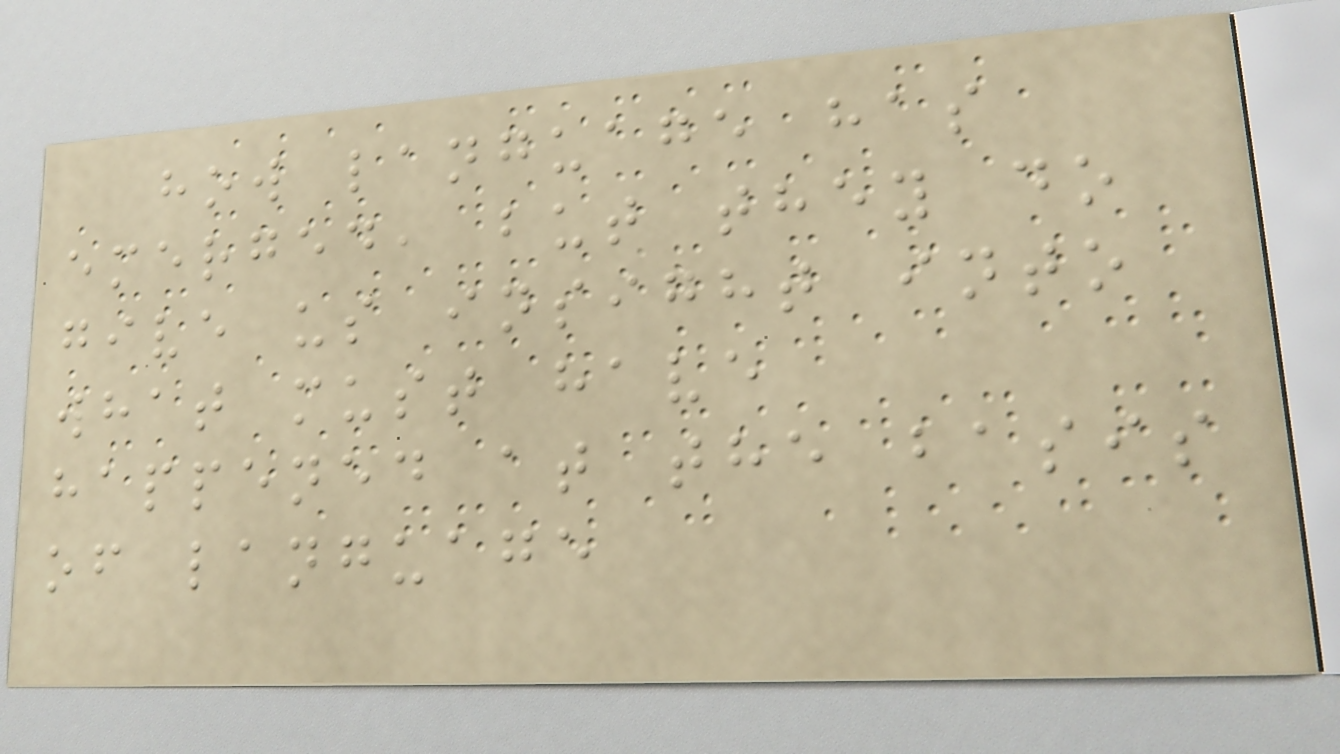how language has
emerged, but they do
give us insight into
what must have
happened at the basis
of language
